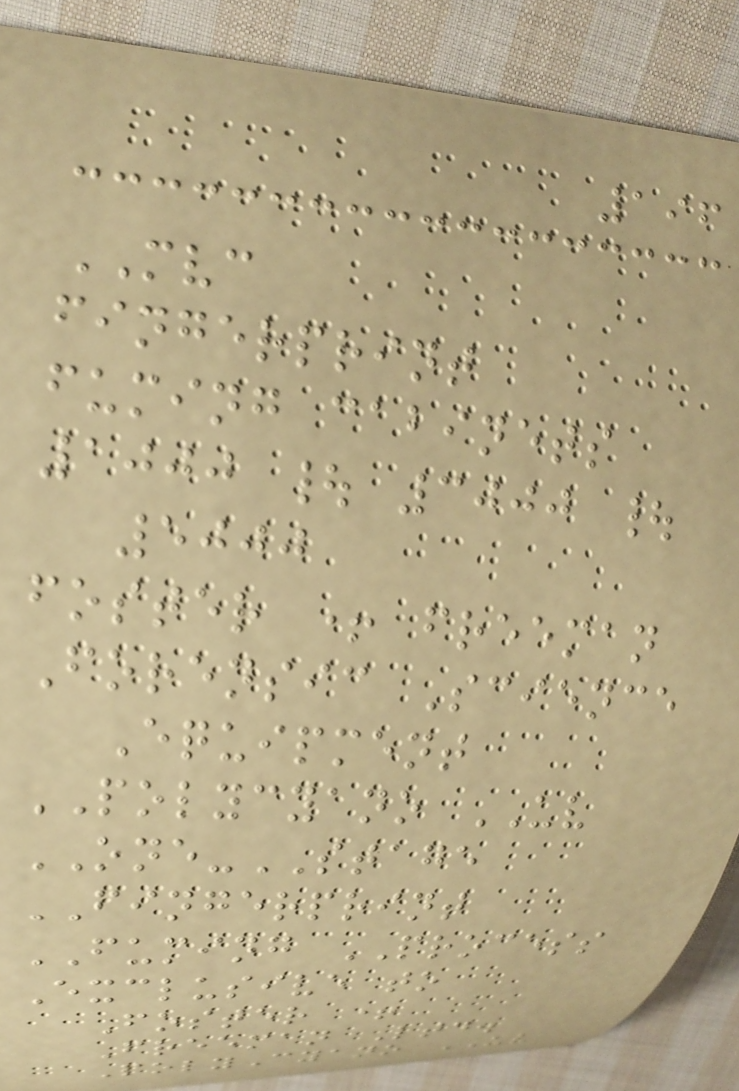196
MVC
fingerprint
fuming cabinets
1000 | 3000 |
5000
foster + freeman
Forensic Science
Equipment
POLYCYANO UV
ONE-STAGE
FINGERPRINT
FUMING PROCESS
Exclusive to
Foster +
Freeman Ltd.
PolyCyano UV
